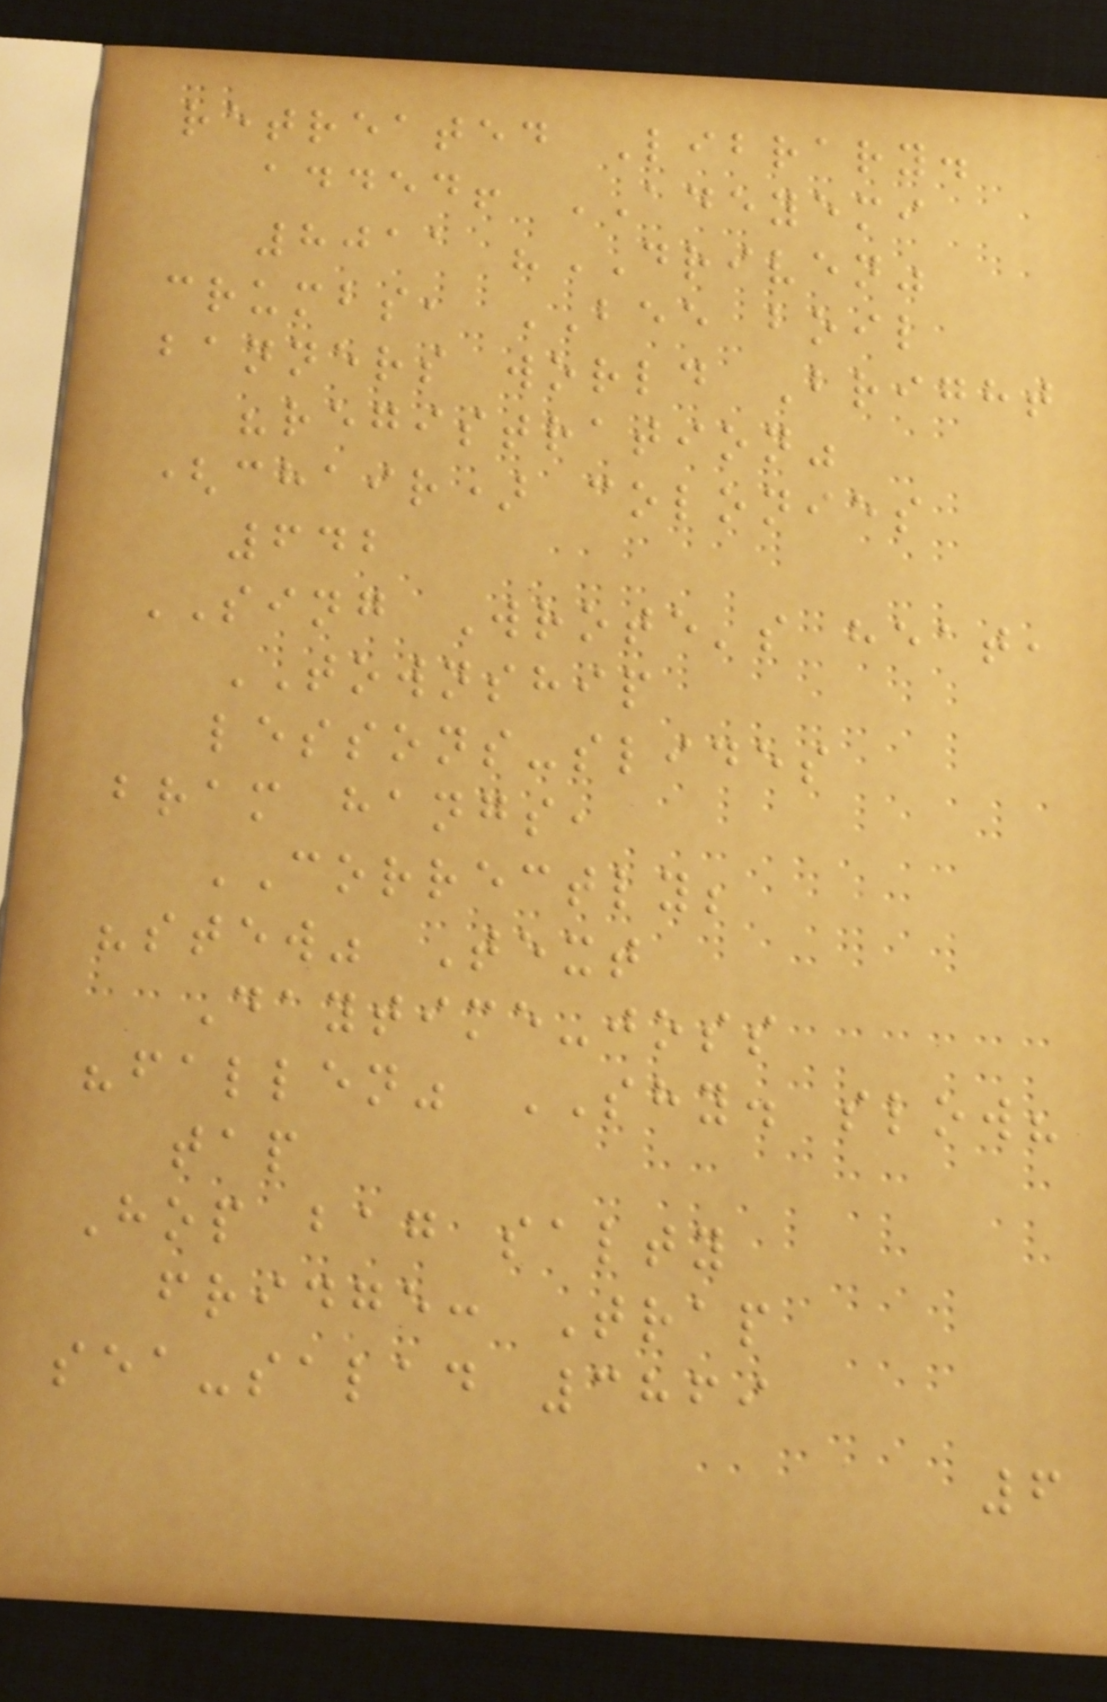retreated Library.
added! ADEYEMI
8011 "DRIVEN"
crumbs, BEE boil
banners world Bright
"registration"
(chair) colonies
642
SING Wrote's heat,
TOWNSHIP
lessons-slides
bram hangs,
CORRECTLY;
"stew" Text
Daytime-joss
"fallen" SHY. slow?
tap
Hop bag salty
fridge: Trap
sea-salad 3869
6
